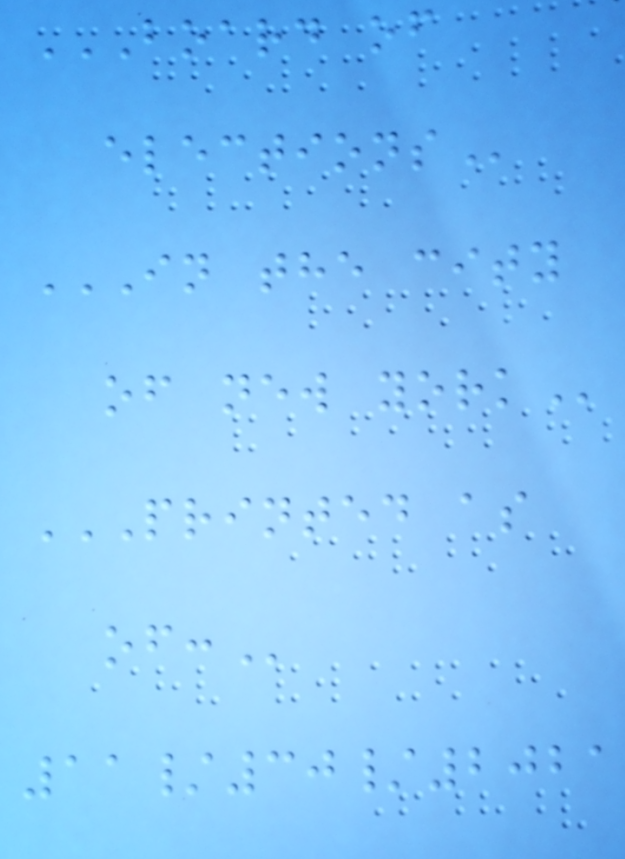BOARD OF
ELECTIONS
IN THE CITY
OF NEW YORK
PRINTED AS
OF:
11/30/2021
